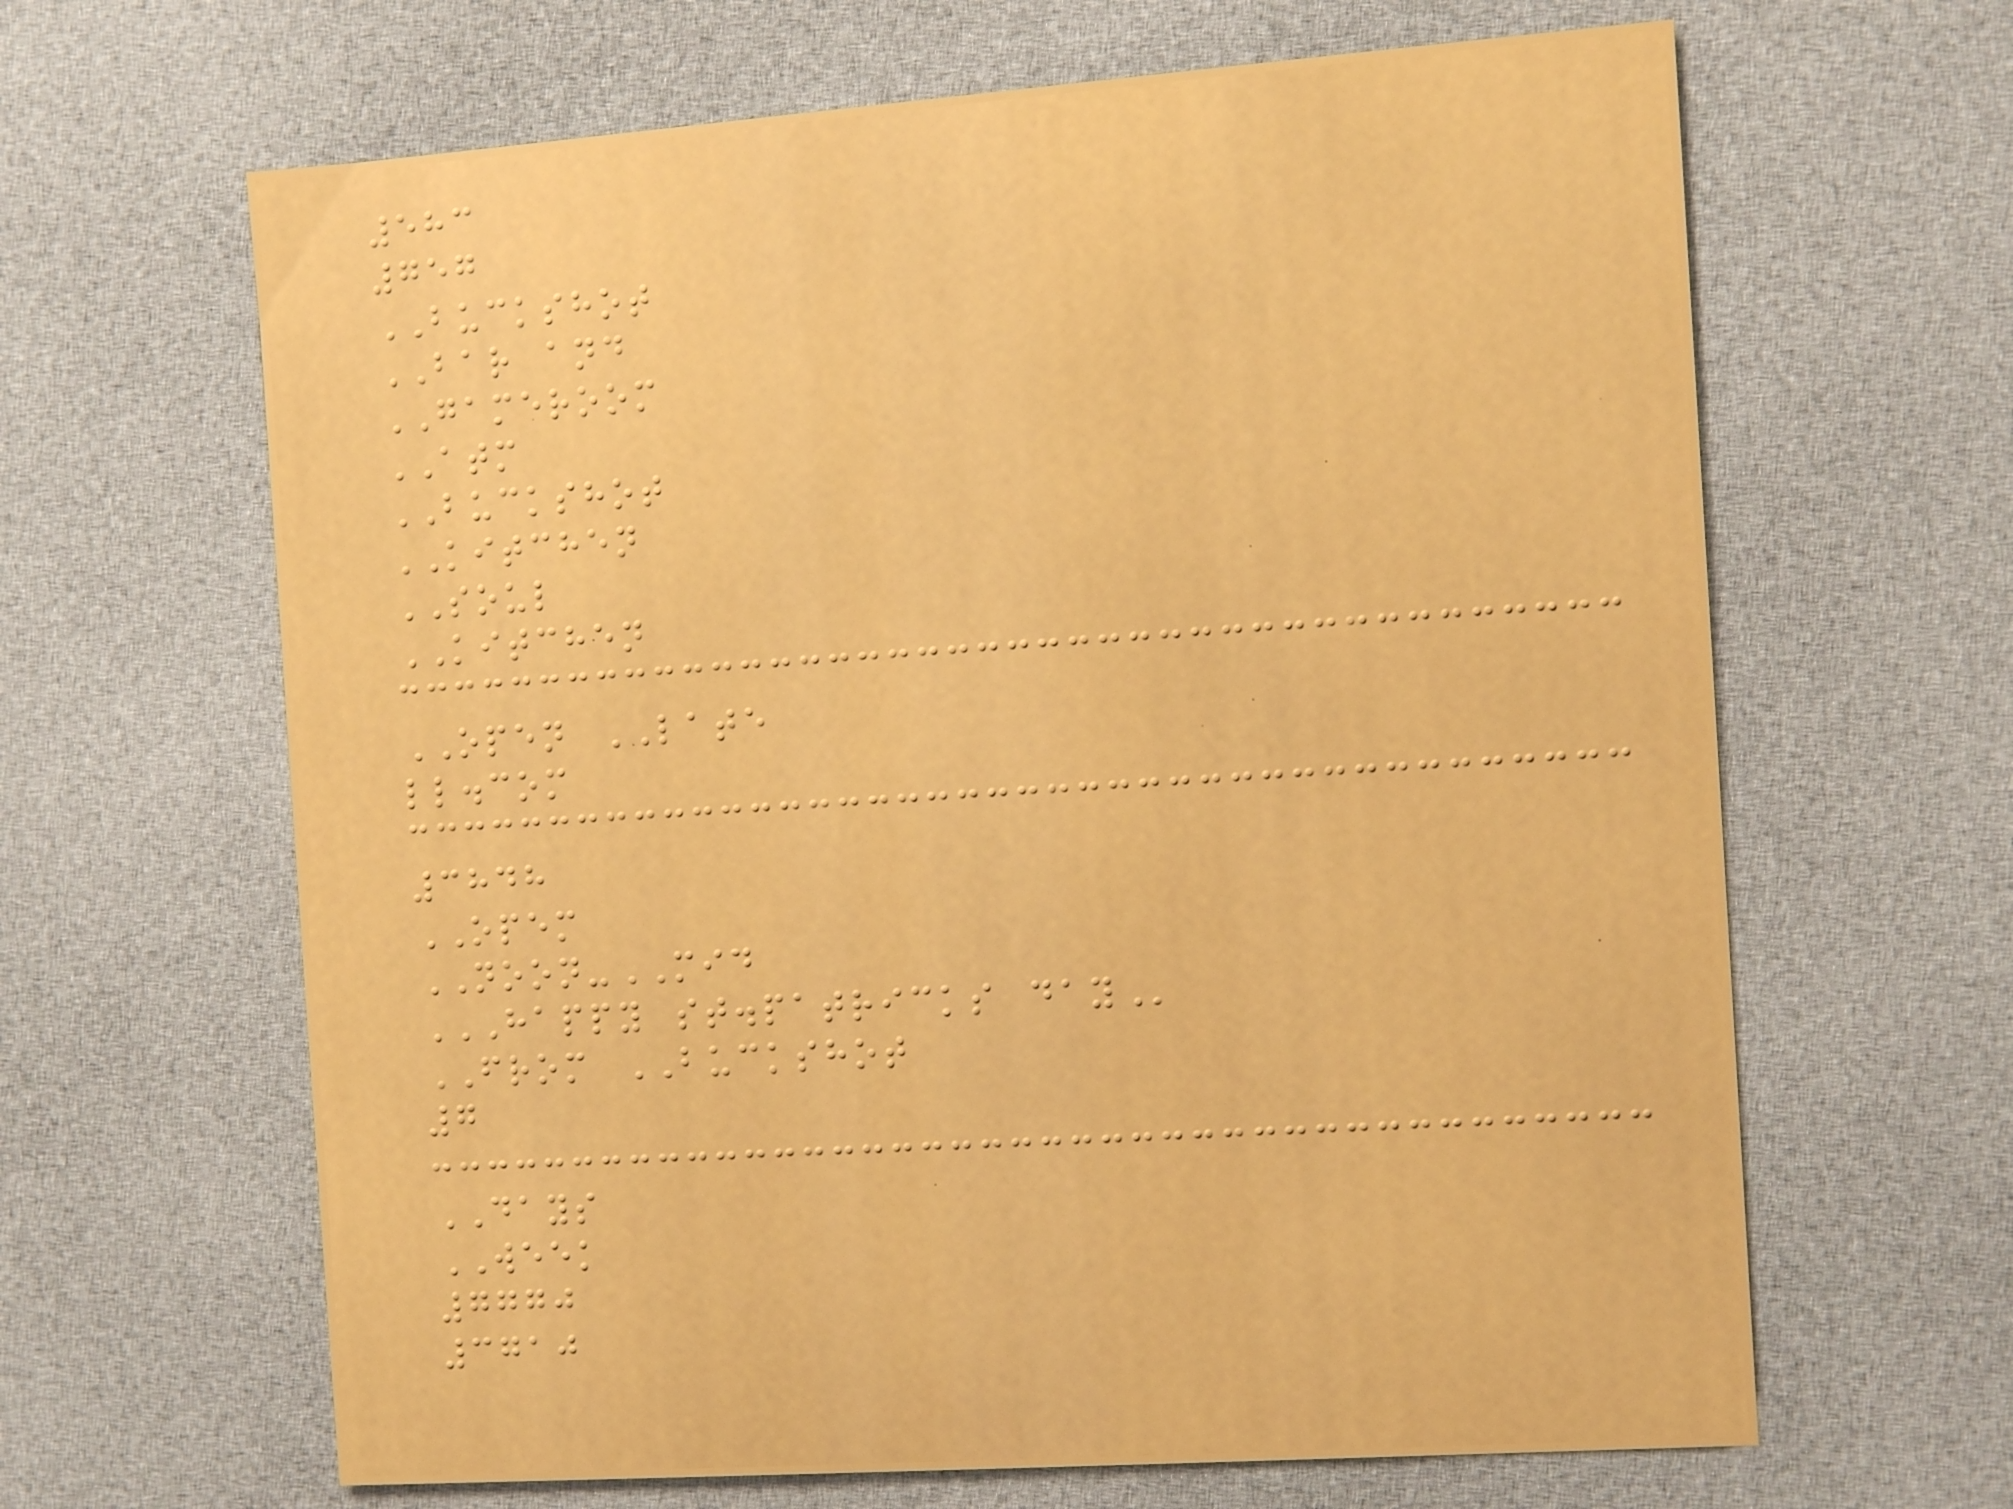583
757
BUCKSHOT
BAR and
GAMEROOM
ATM
BUCKSHOT
KITCHEN
SOUL
KITCHEN
OPEN LATE
ll.com
3848
OPEM
NOON-MID
HAPPY ST.PATRICKS DAY
FROM BUCKSHOT
7
DAYS
WEEK
7770
3710
